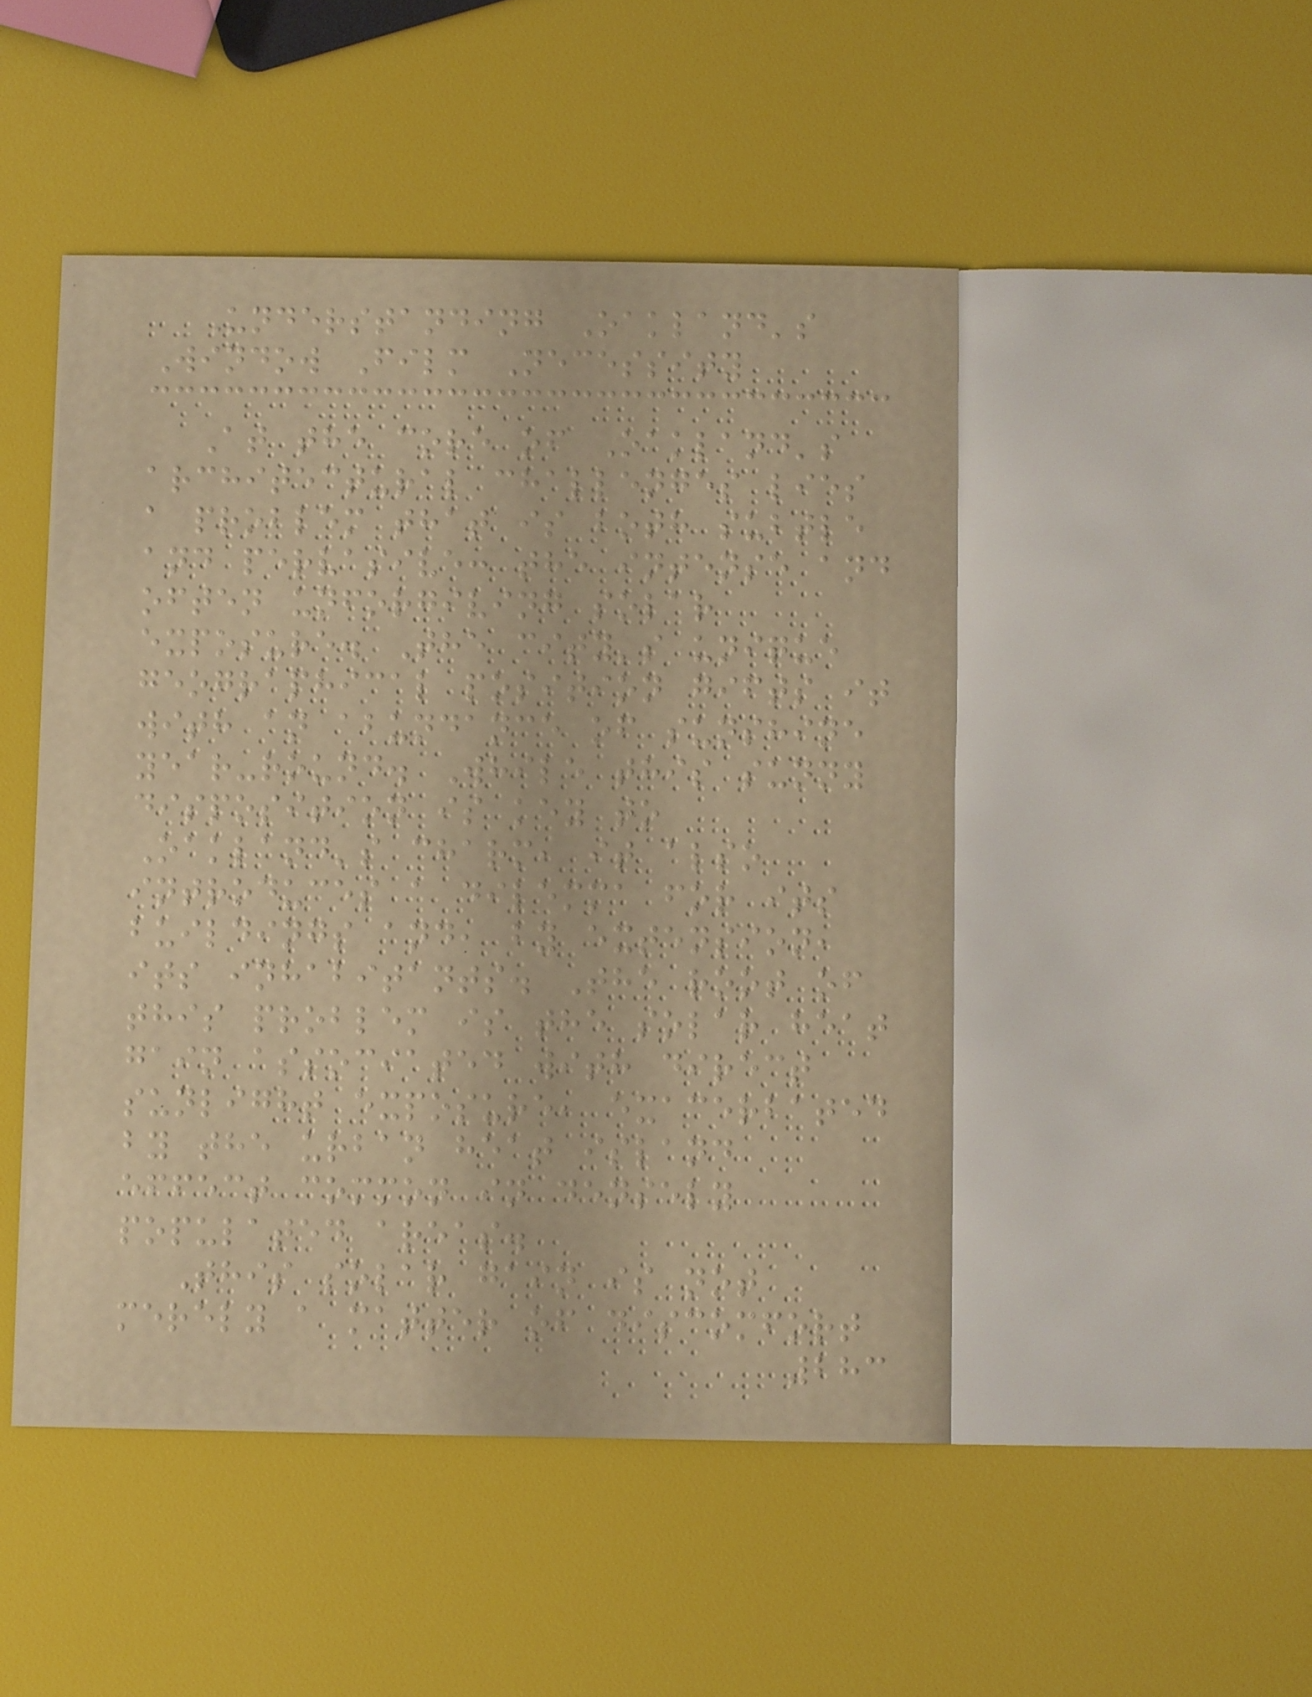Understanding Oakland's
Window Film Necessity
At the core of Oakland's
architectural challenges lies
a problem that is both subtle
and pervasive: the intense and
often unforgiving solar
exposure. The city's unique
geographical position gifts it
with an abundance of sunshine
year-round. While this sunny
disposition is key to
Oakland's charm, it also
introduces a dilemma for its
buildings and, by extension,
its inhabitants. The root of
this problem is the solar heat
gain associated with direct
sunlight exposure, exacerbated
by the urban heat island
effect common in densely
populated areas.
This solar gain is not
merely a matter of discomfort
283
